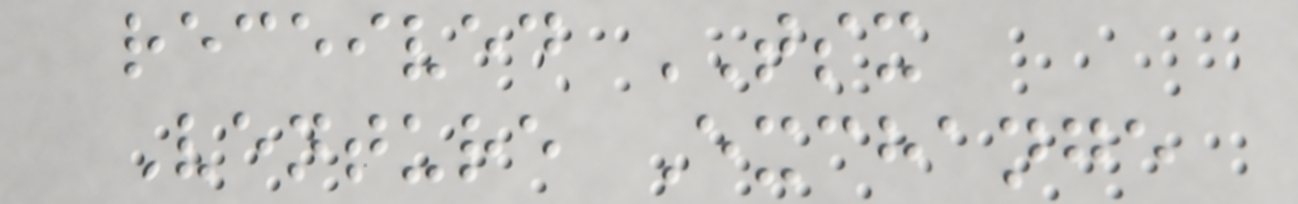received TSX
Venture Exchange
